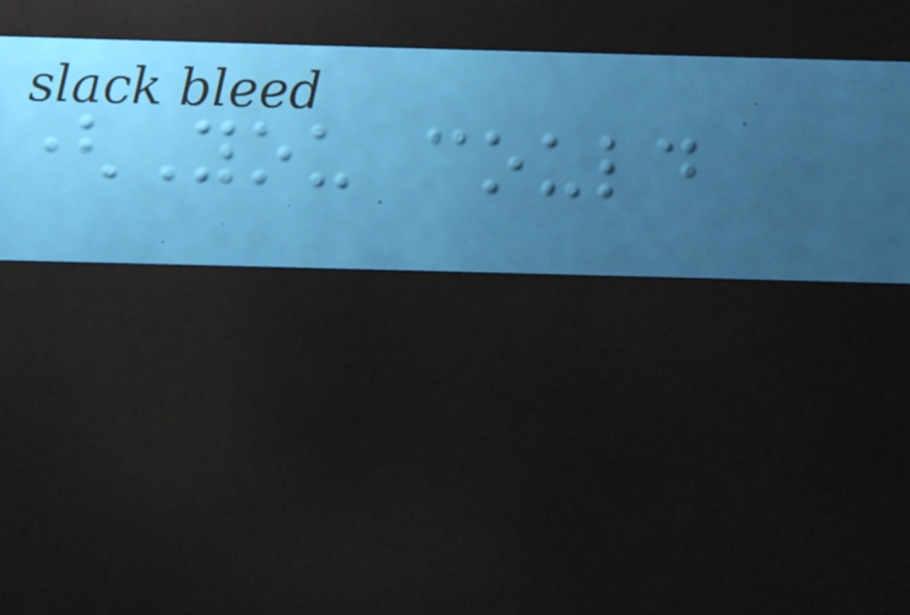(You could
